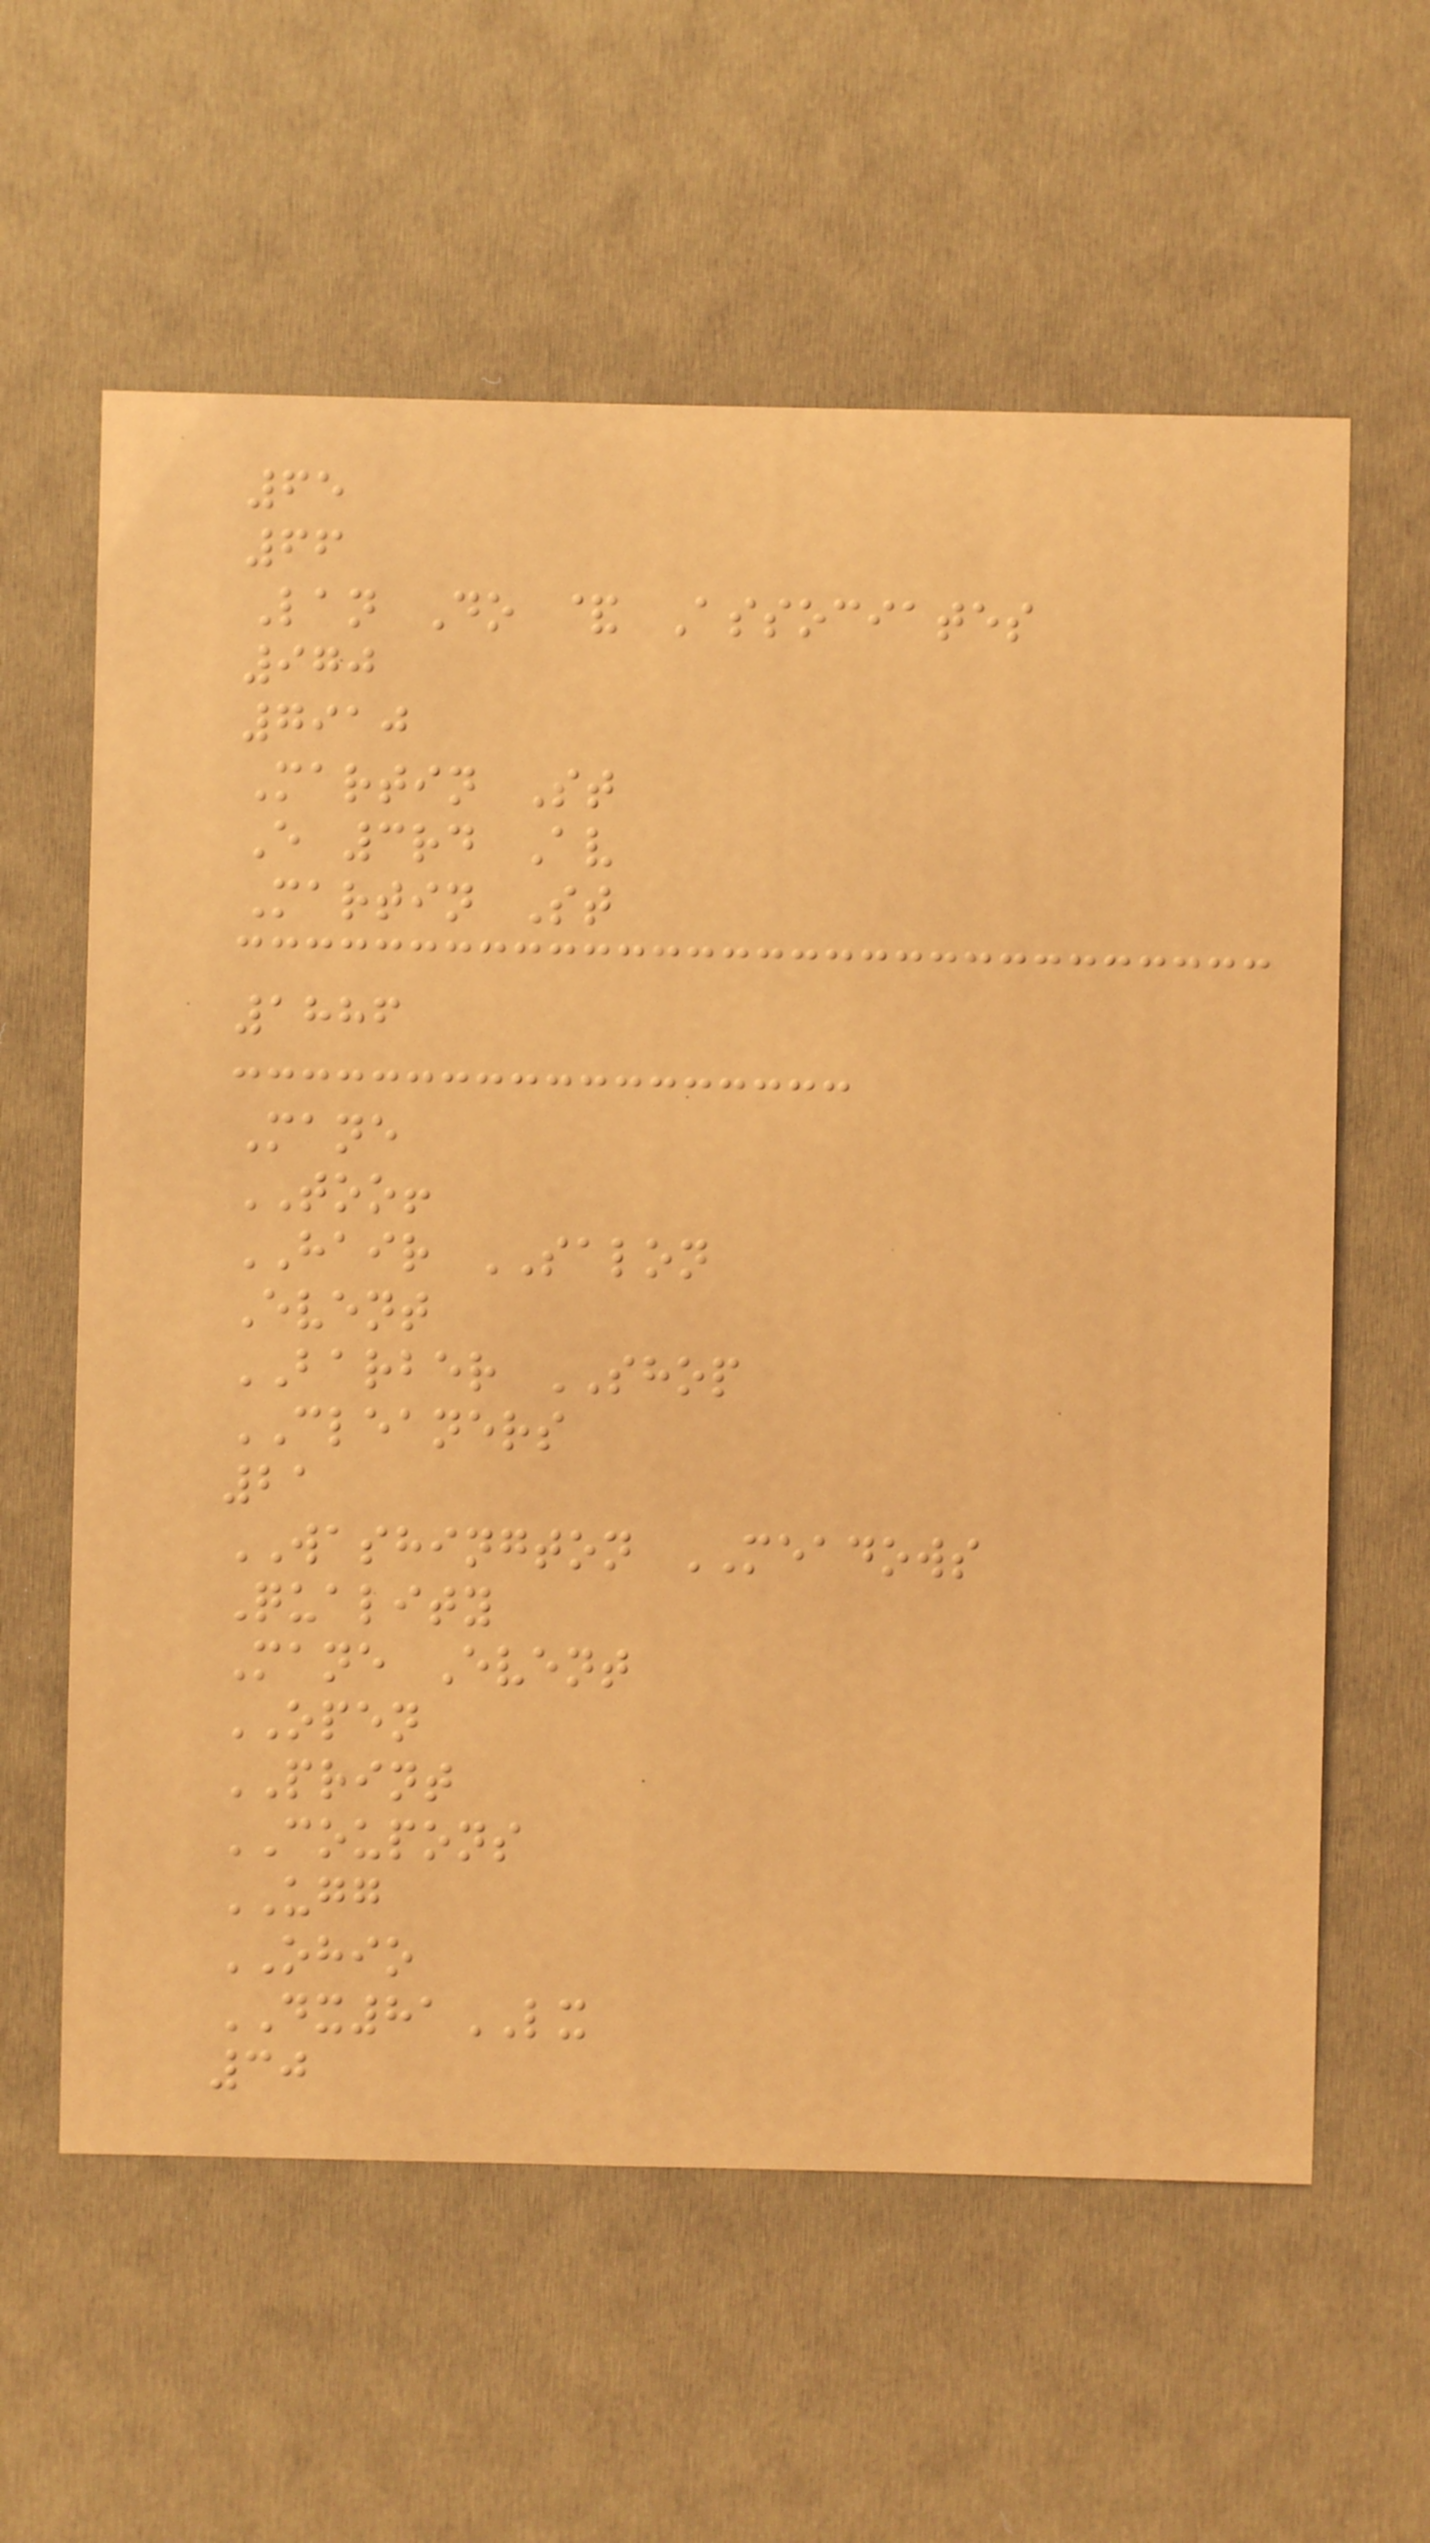65
66
Lan Do & Associates
970
7910
Martin St
E 3rd Av
Martin St
1886
Mane
TOO!
HAIR SALON
Event
BARBER SHOP
CLEANERS
21
WASHINGTON MEADOWS
Quality
Mane Event
OPEN
PRINT
COUPONS
UGG
OHIO
DX81LX
30
